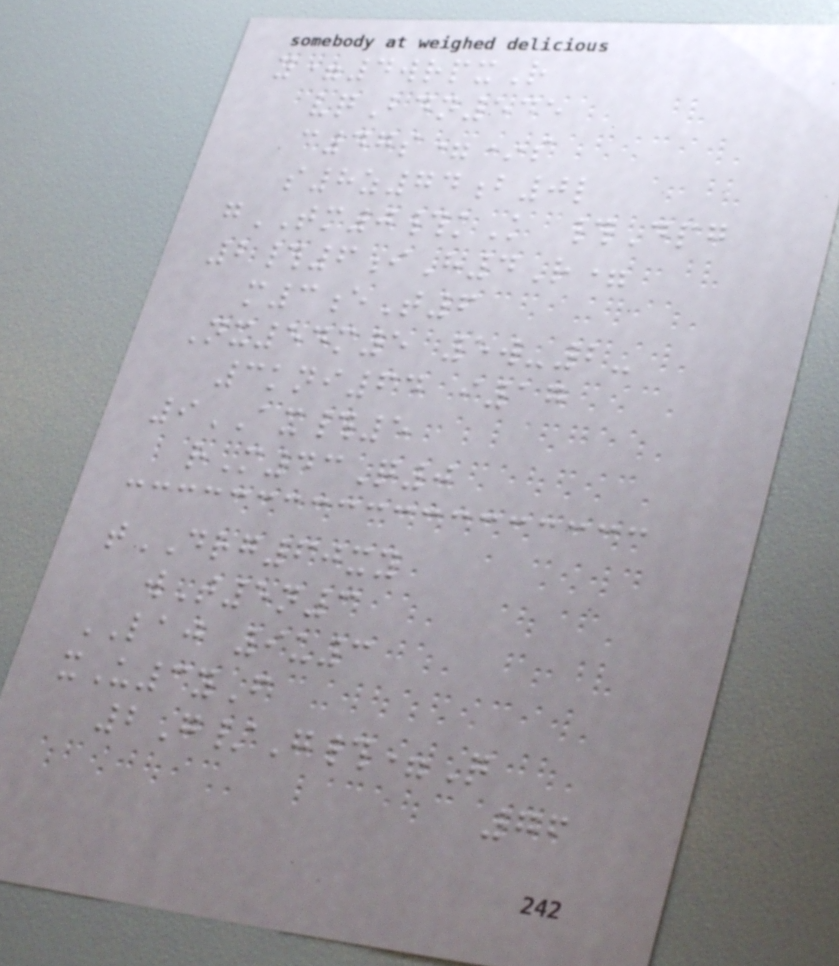y=4wrpxR
vqBdn545
c47s=*s
s8z74b0l
gTM0#kK #Dpg
2#6iH4R=
m3eT6
Nx54m5 5w-2-
3kni64 i17
9AX#5
rM43Q0
tDRG60xy
wT5n3
LAJ 9u3
xU3yF
2G/G#=Q
76
